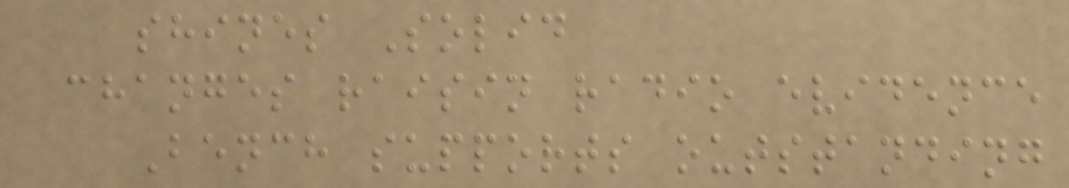shines Solid
changes raisin radio evidence
Bench supports outstanding
